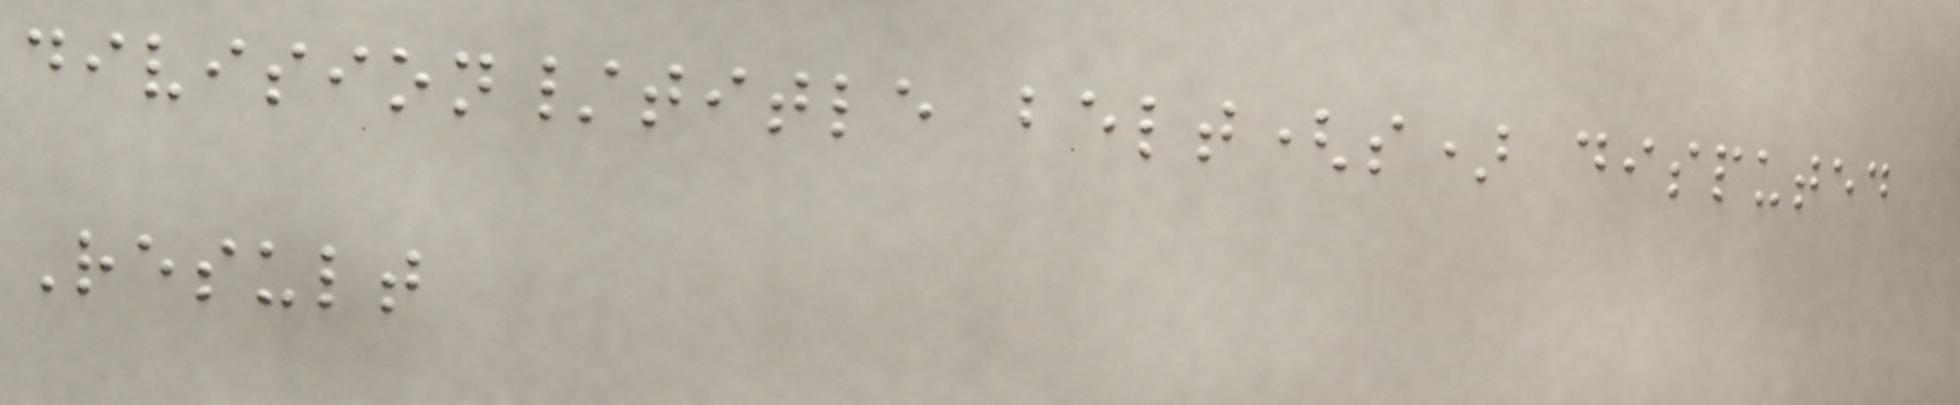division/title belt(s) disputed
Result
